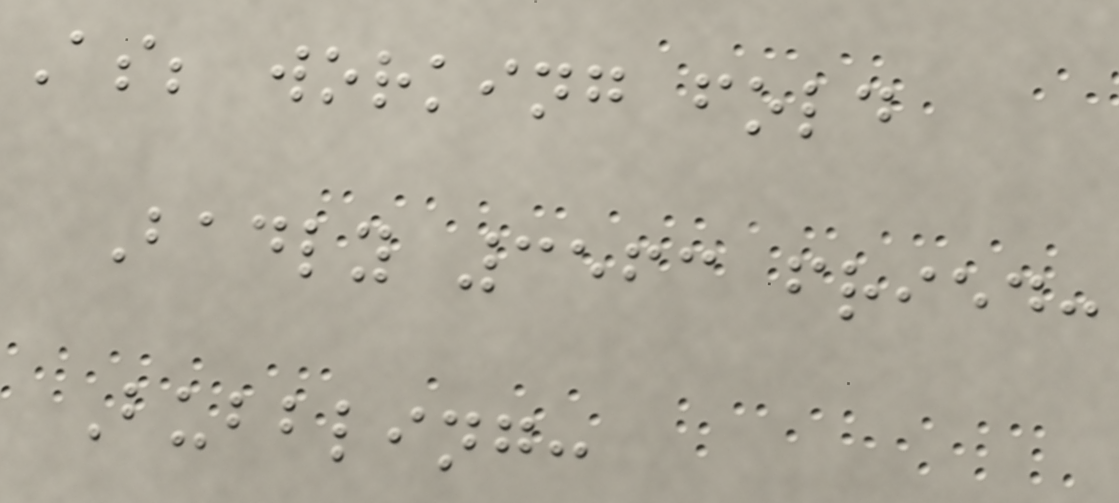As; working fold
Badly 3563 fried:
Bubbling:
